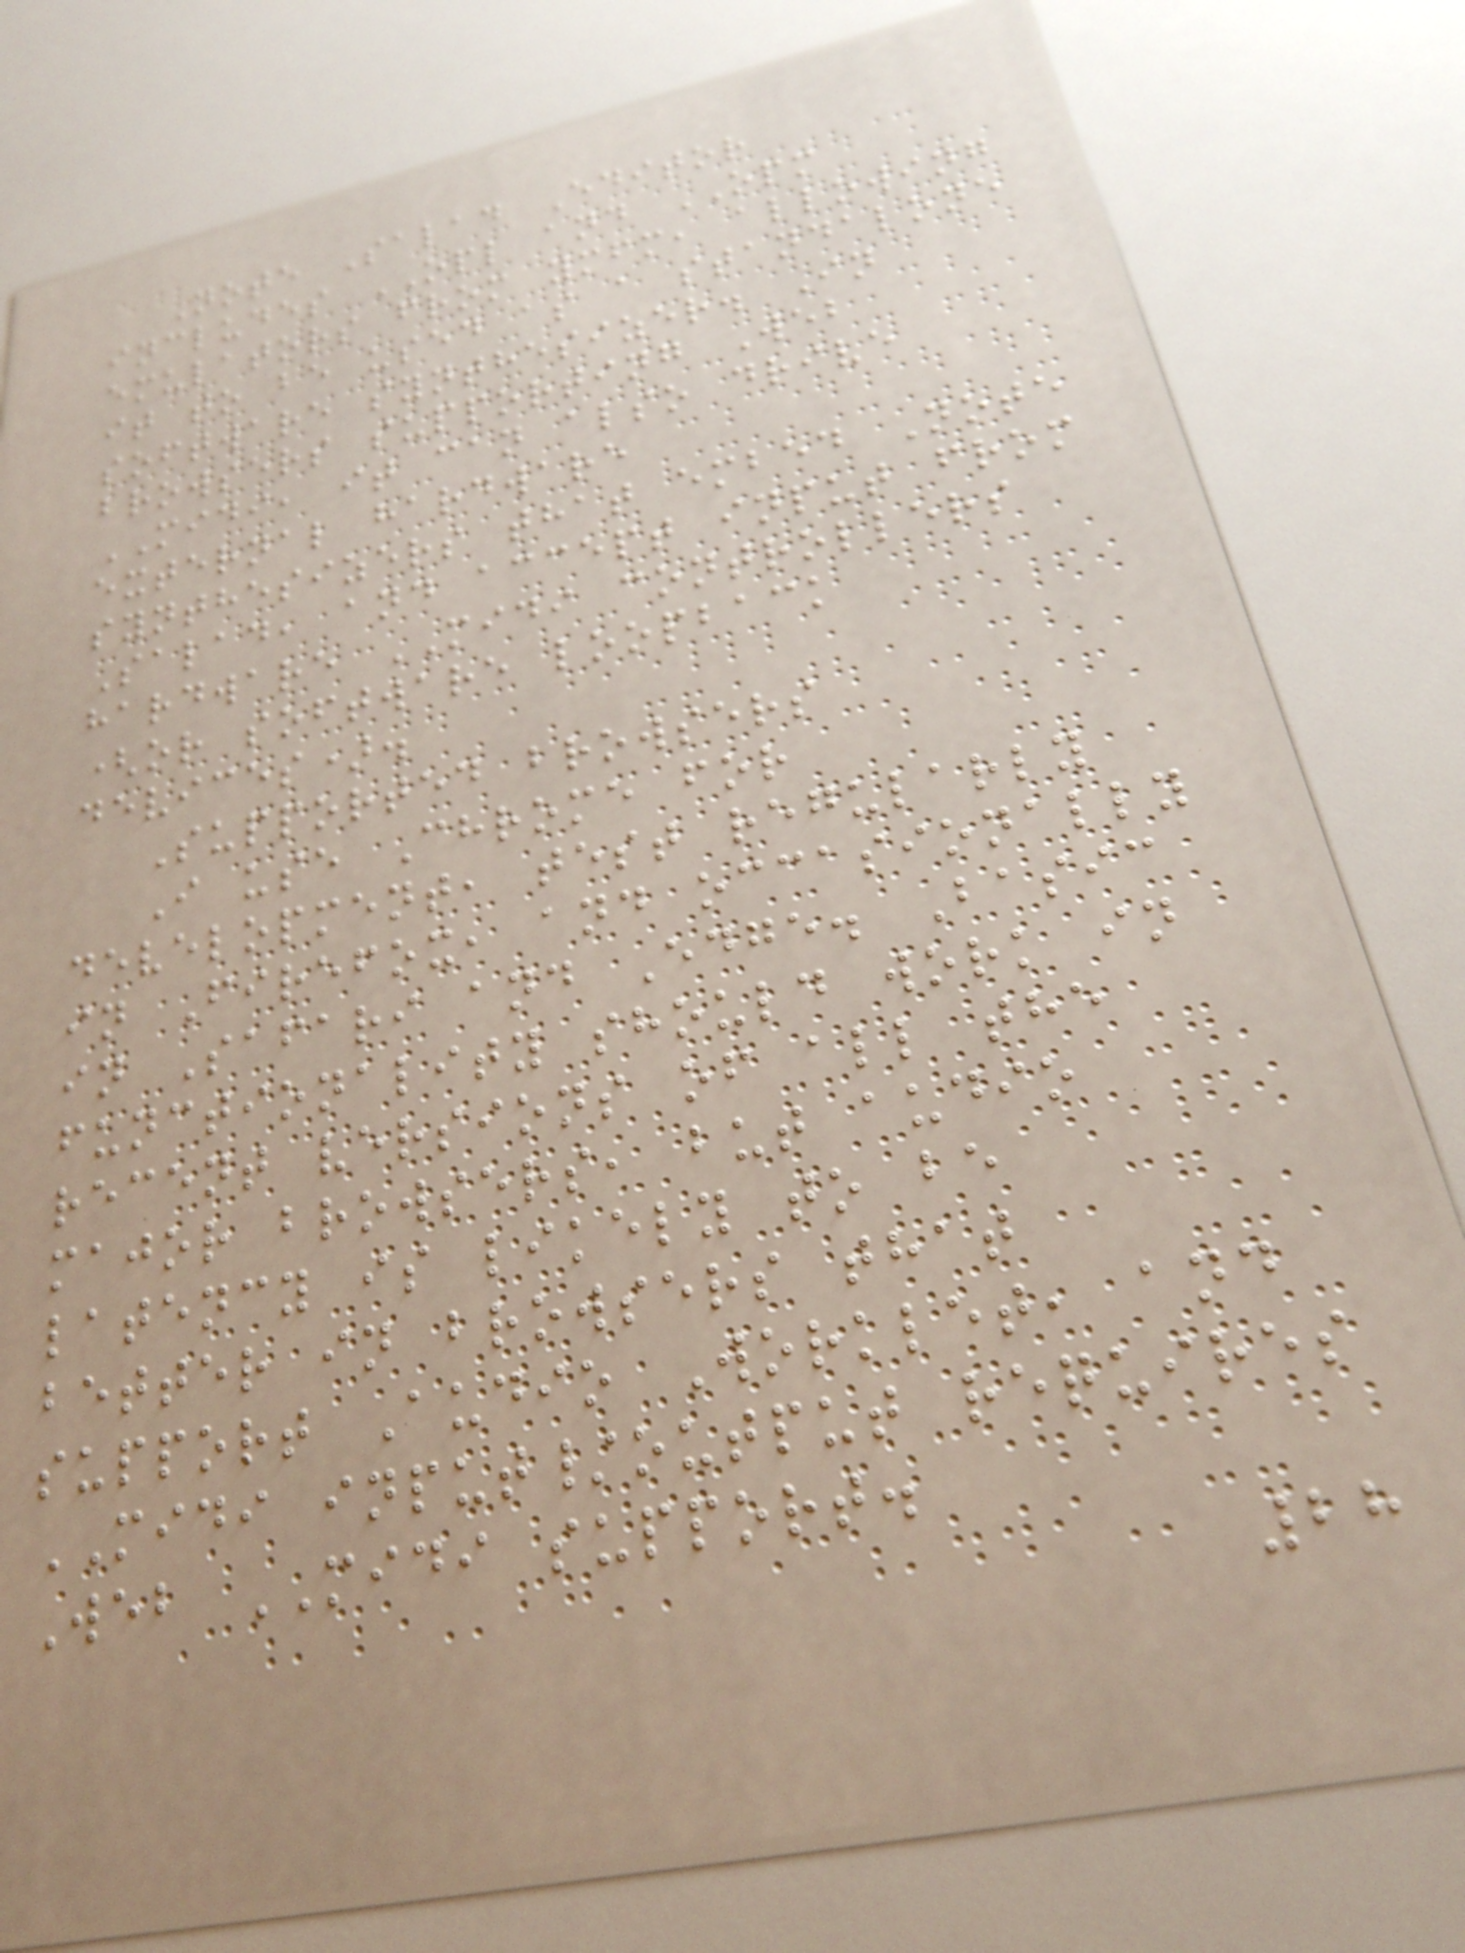Note Salad Editor
includes OPL and OPM
emulators from ymfm, allowing
it to be used as a standalone
software synthesizer. In
browsers supporting Web
MIDI, it can also drive
external hardware
synthesizers that embed Note
Salad, and accept input from
hardware MIDI controllers
(or software loopback
devices).
Supported browsers
I use Chrome for
development, test regularly
in Firefox, and occasionally
in Safari and Edge. Basic
functionality should work in
recent versions of all the
major browsers, but audio
latency is likely to be
better in browsers that
support Audio Worklet, and
MIDI input/output requires
Web MIDI support.
28
